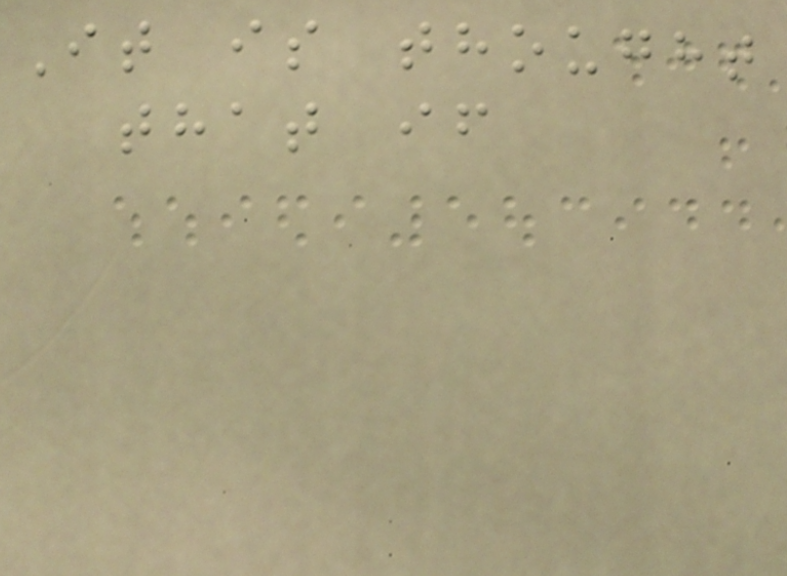It is thought
that if
